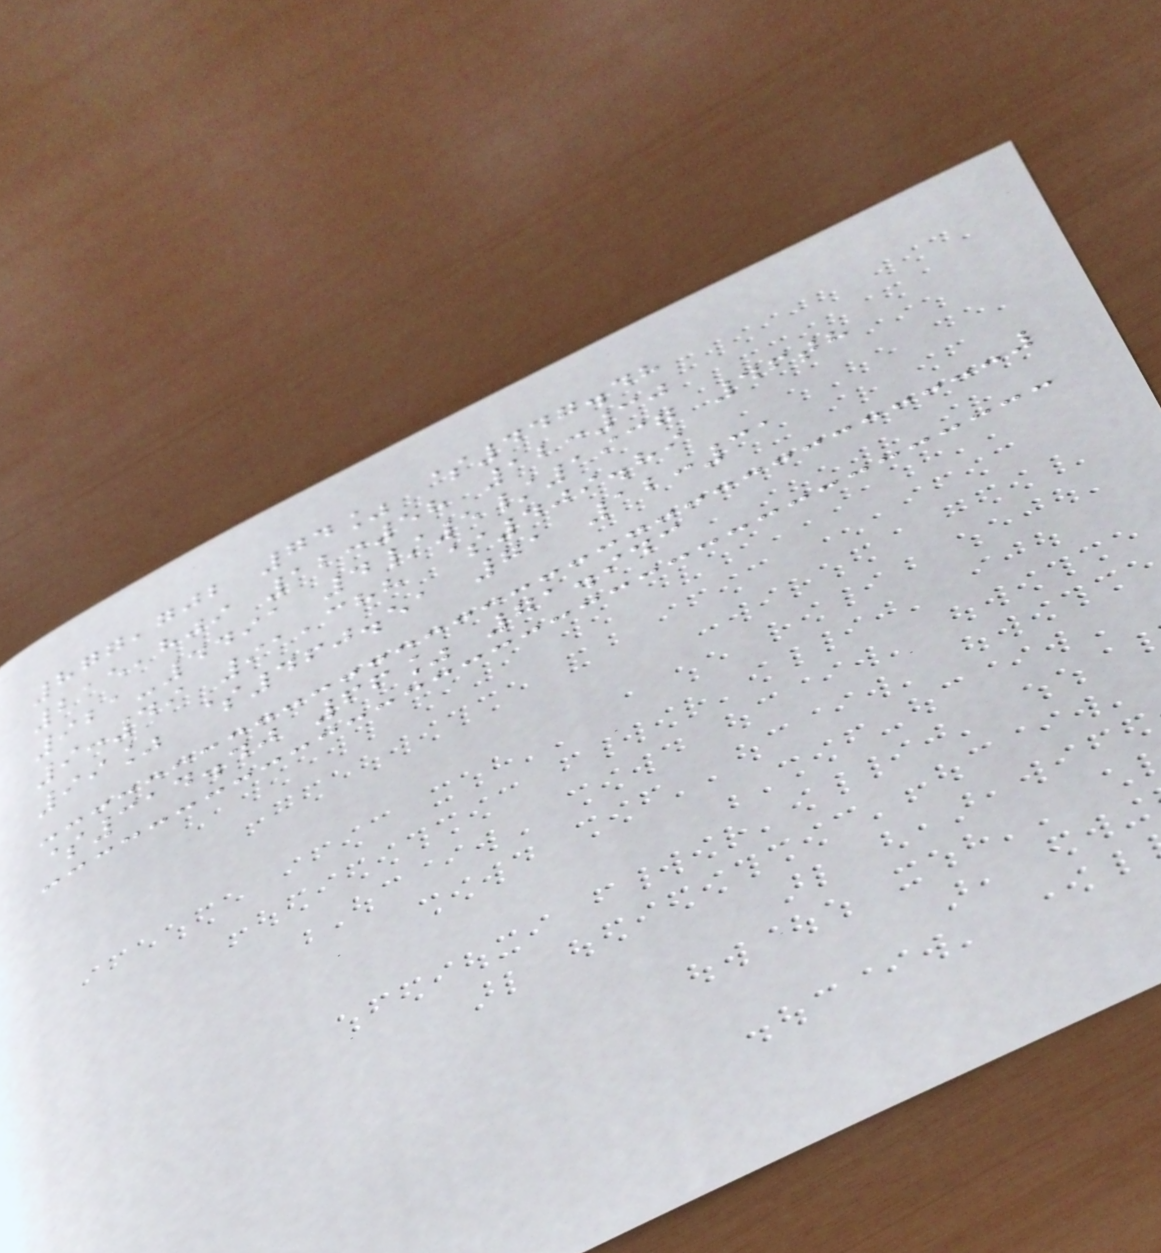877,702 74% $447.48
215,809 12:58 12:30
921-4491 4/5/1937 46th
9:49 91,388 $409.89
99% $460.51 71 12:31
$314.40 66% 71.943
